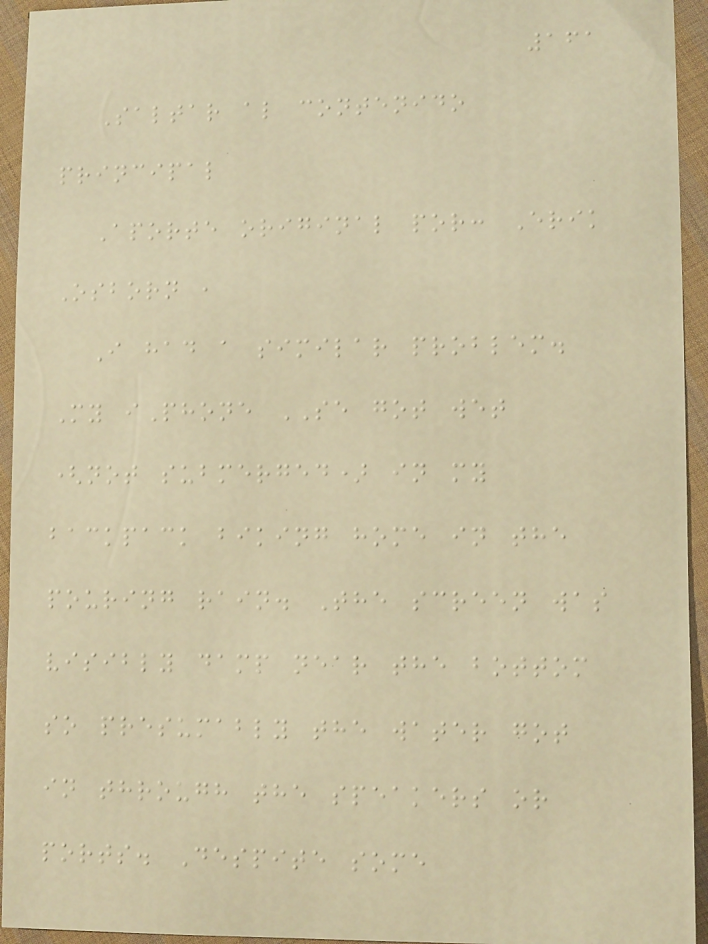161
Saltar al contenido
principal
Aporte original por: Erik
Osborn ,
I had a similar problem.
My iPhone SE got wet
(not submerged) in my
backpack biking home in the
pouring rain. The screen was
visibly damp near the bottom
so presumably the water got
in through the speakers or
ports. Despite some
